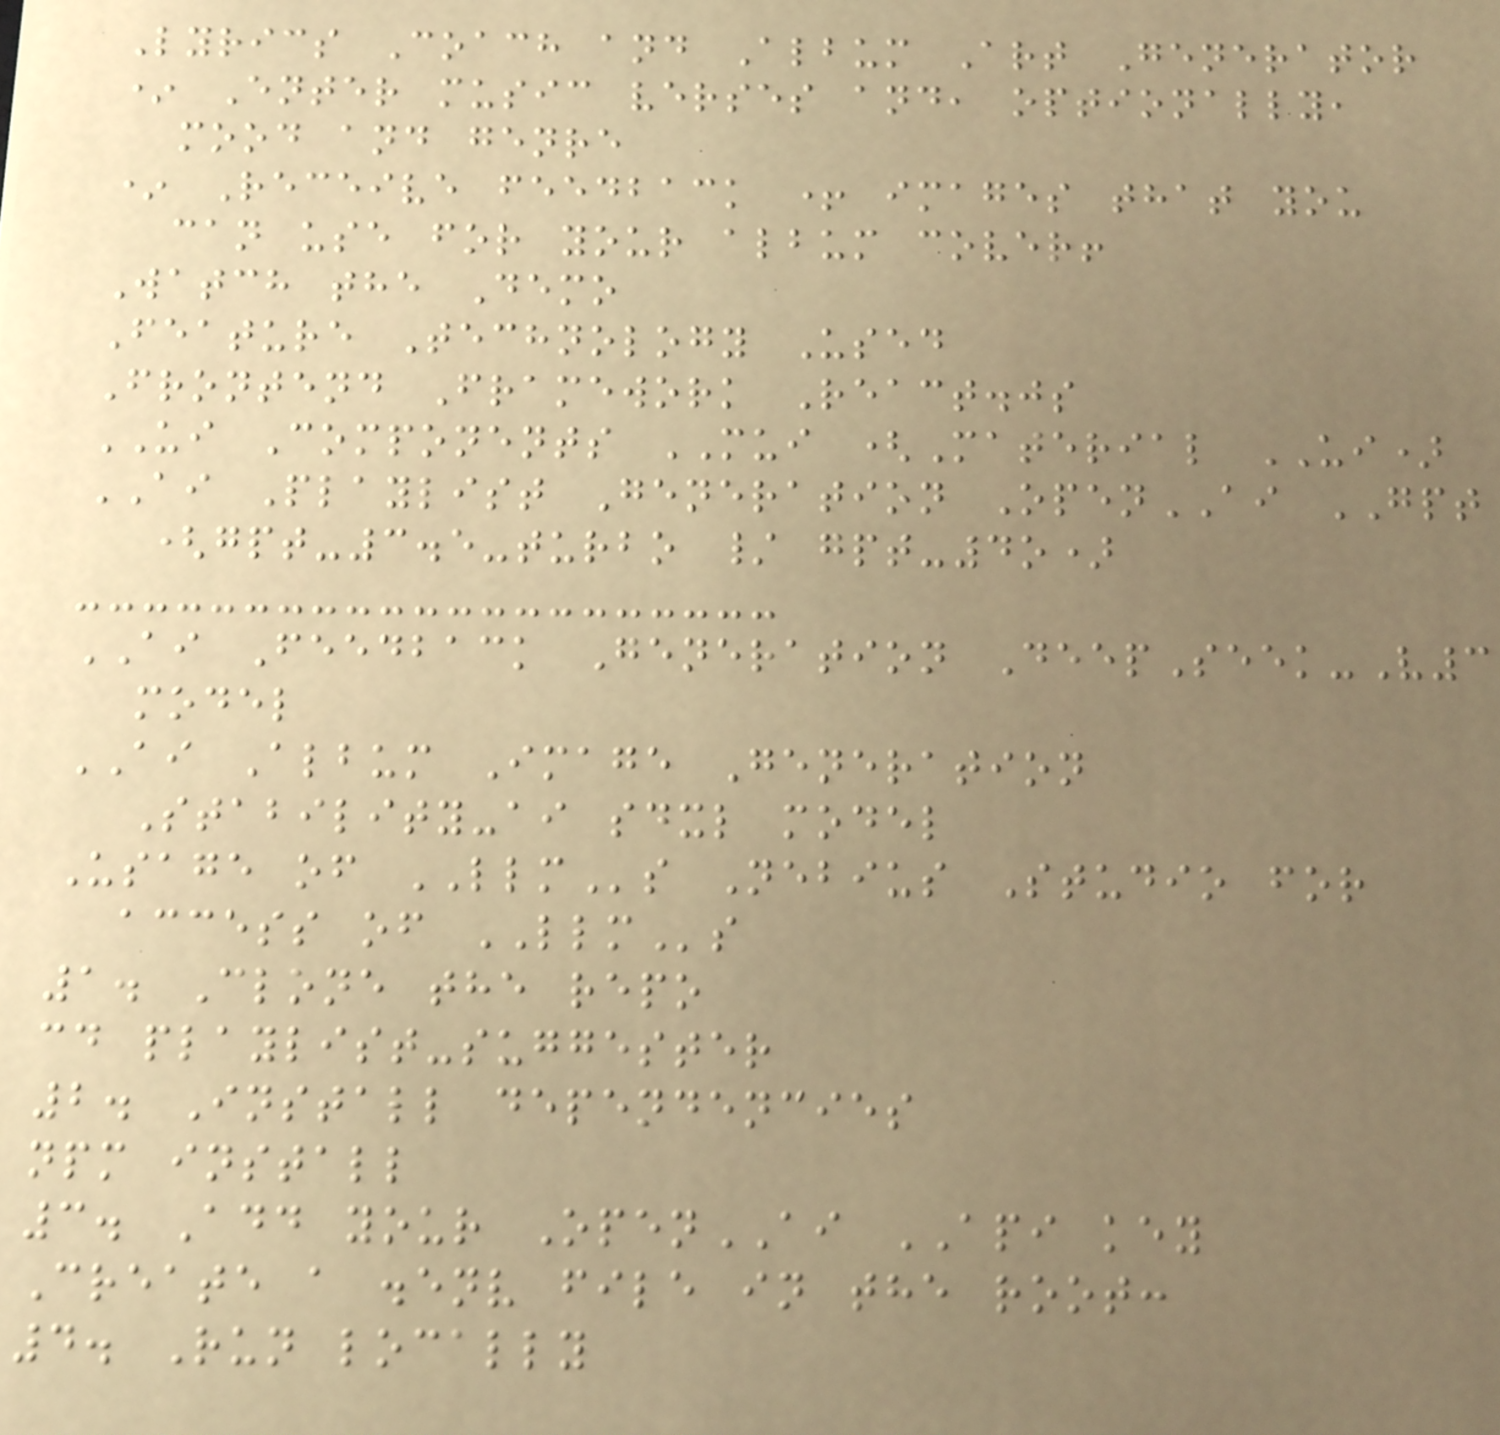Lyrics Coach and Album Art Generator
* Enter music verses and, optionally,
mood and genre
* Receive feedback + images that you
can use for your album cover!
Watch the Demo
Feature Technology Used
Frontend Framework React.js
UI Components MUI (Material UI)
AI Playlist Generation OpenAI GPT
(gpt-3.5-turbo / gpt-4o)
AI Feedback Generation DeepSeek-V3
model
AI Album Image Generation
Stability-ai sdxl model
Usage of LLMs Nebius Studio for
access of LLMs
1. Clone the repo
cd playlist-suggester
2. Install dependencies
npm install
3. Add your OpenAI API key
Create a .env file in the root:
4. Run locally
